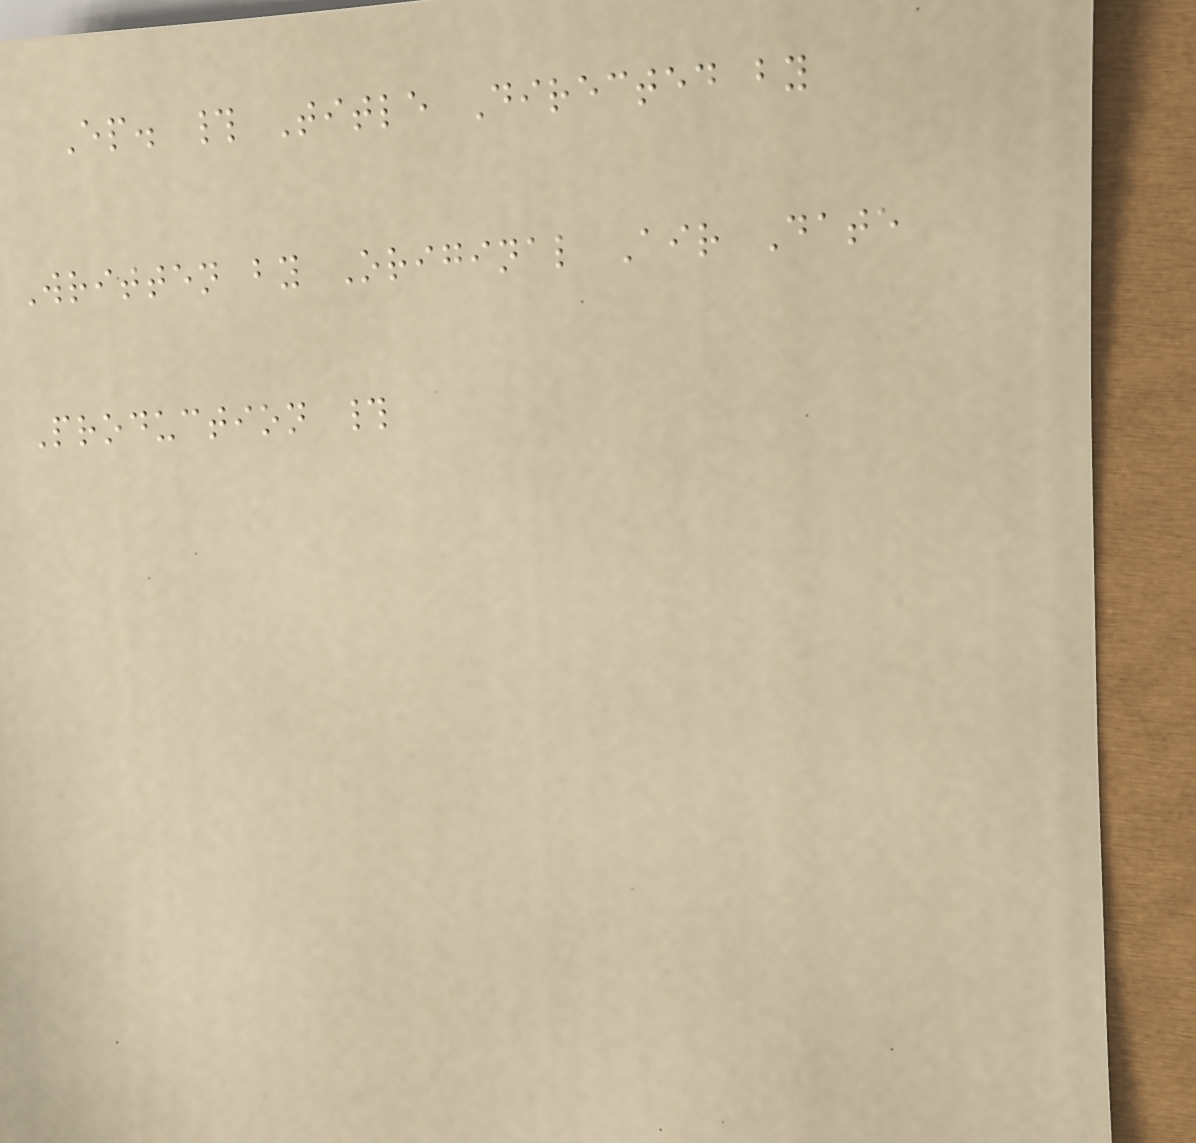Ep. # Title Directed by
Written by Original Air Date
Production #
